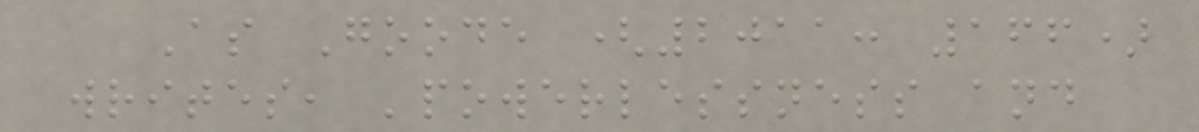As Goode (2011: 166)
writes, 'powerlessness and
